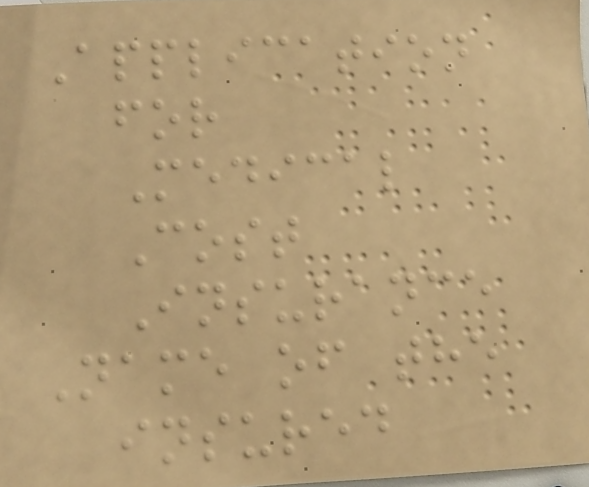Application
for
Medical
Cost
Insurance
Name of the
insured
